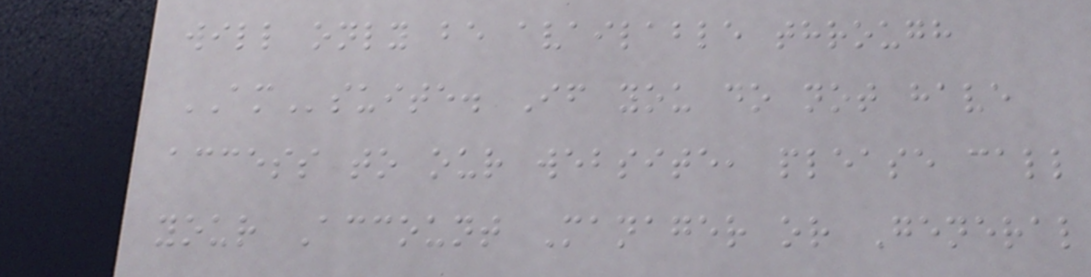will only be available through
AMsuite. If you do not have
access to our website, please call
your Account Manager or General
